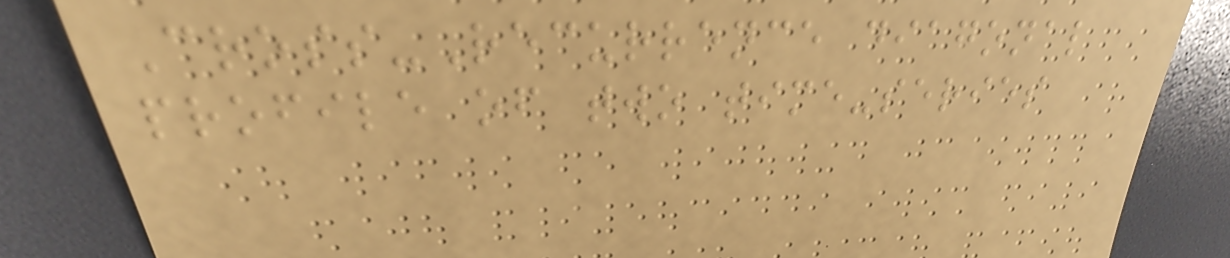Cross-Recurrence diagonal
profile of two time-series
